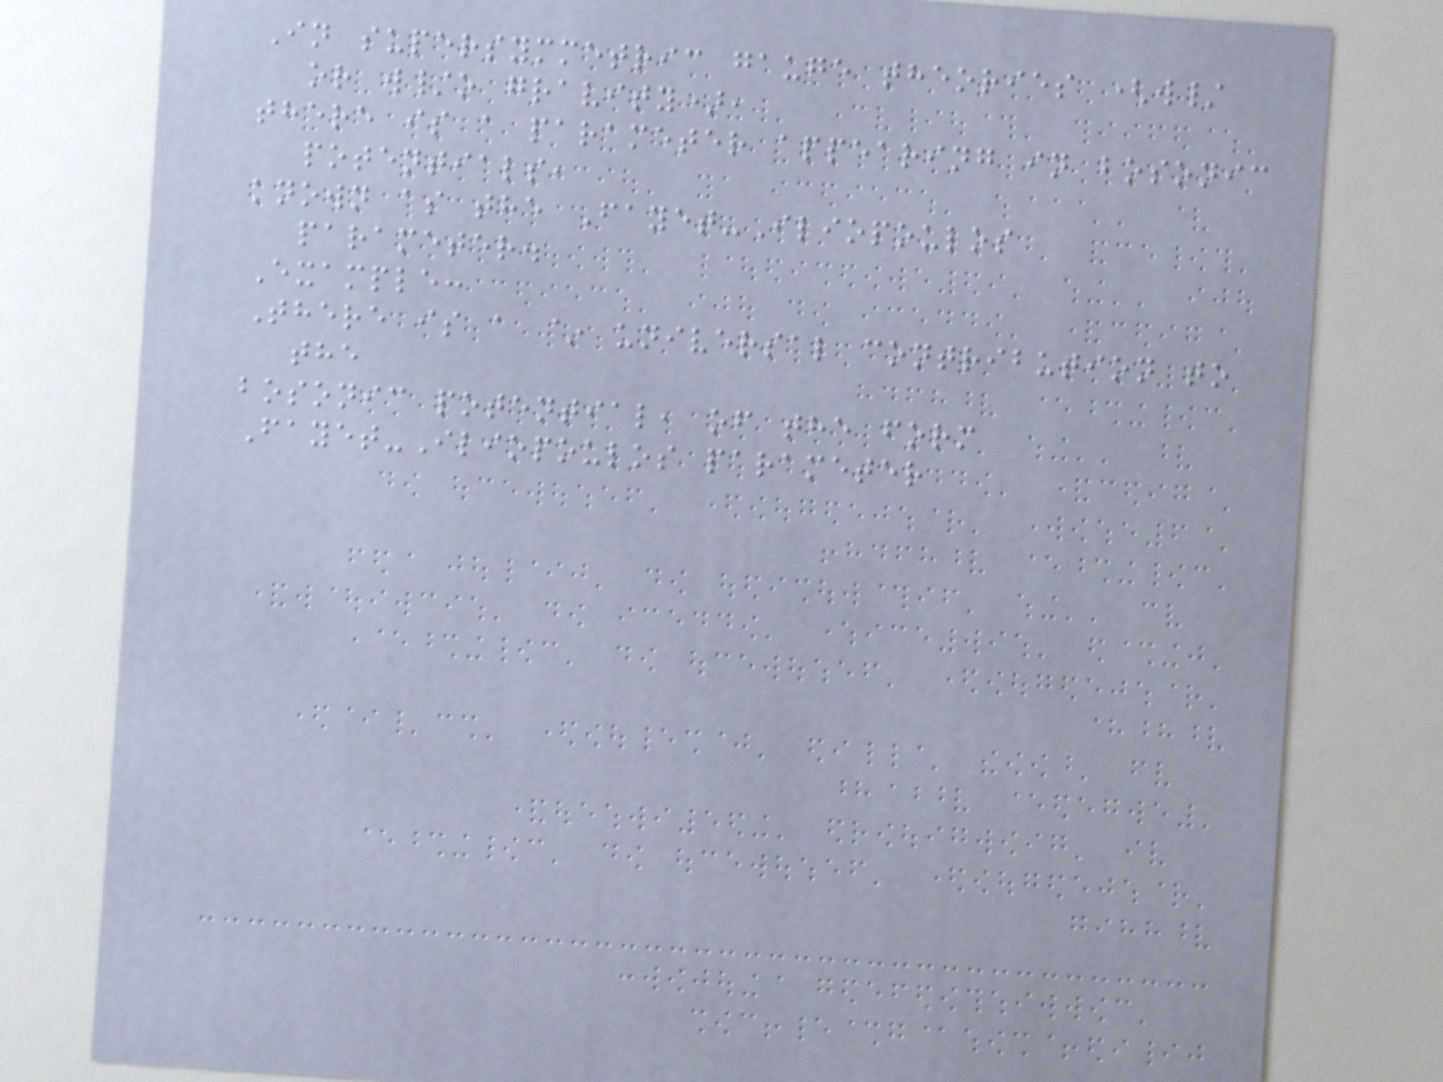In supersymmetric gauge theories (w/
or w/o gravity),
there is a parameter appearing in bosonic
potentials,
known as the Fayet-Iliopoulos
parameter.
Example:
There is a ~ universal contribution to
the
bosonic potential, of the form
Fayet-Iliopoulos parameter
